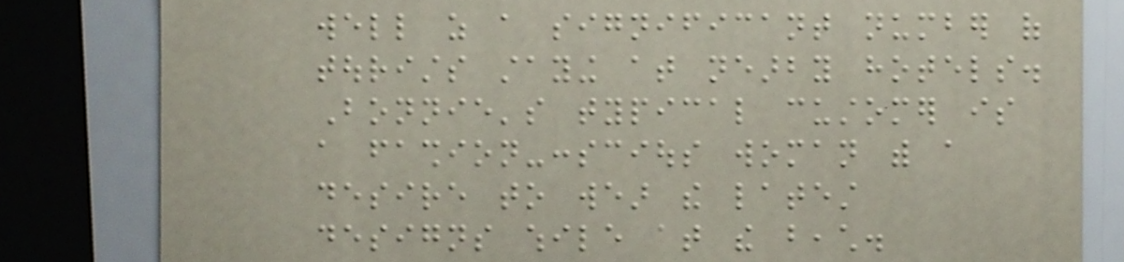well as a significant number of
tourists staying at nearby hotels.
Bonnie's typical customer is
a fashion-conscious woman with a
desire to wear the latest
designs while at the beach.
